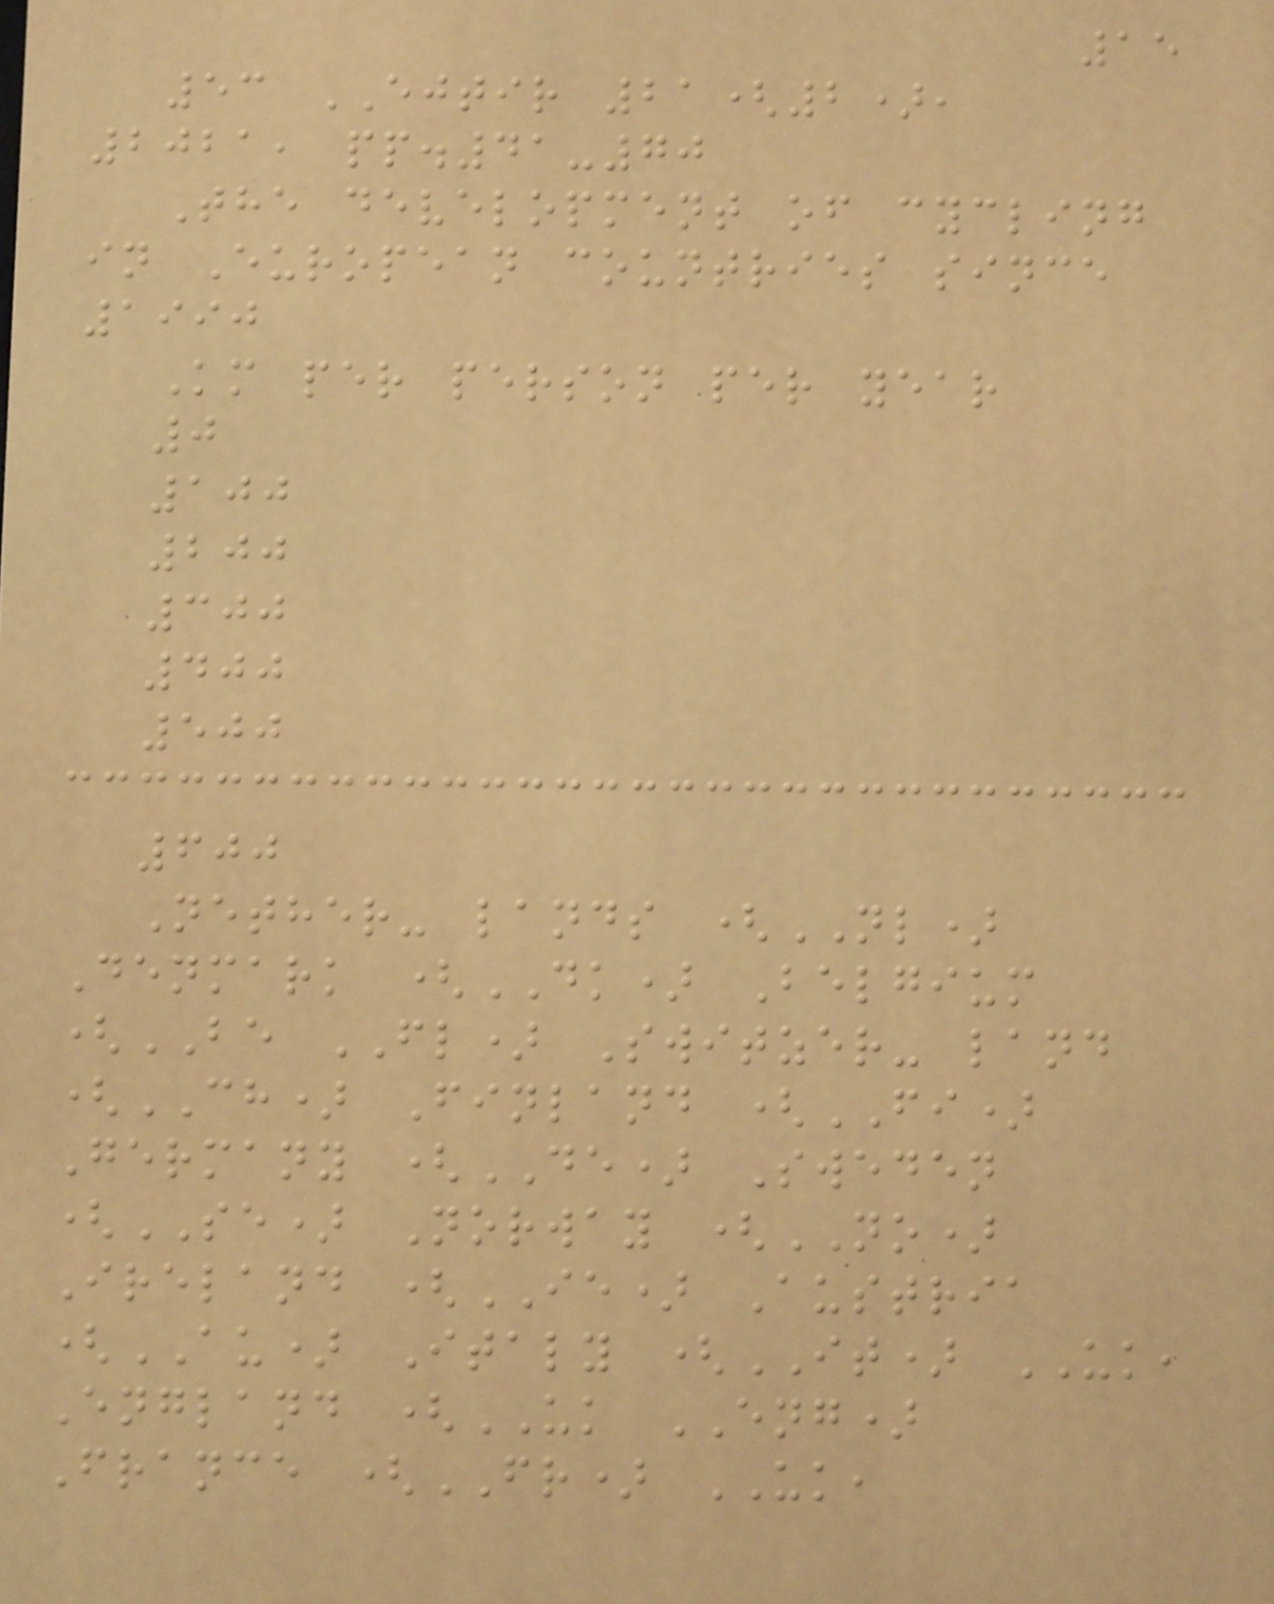15
53 EJTIR 21(2),
2021, pp.41-70
The development of cycling
in European countries since
1990
Km per person per year
0
100
200
300
400
500
600
Nether- lands (NL)
Denmark (DK) Belgium
(BE FL) Switzer- land
(CH) Finland (FI)
Germany (DE) Sweden
(SE) Norway (NO)
Ireland (IE) Austria
(AU) Italy (IT) UK,
England (UK ENG)
France (FR) UK,
